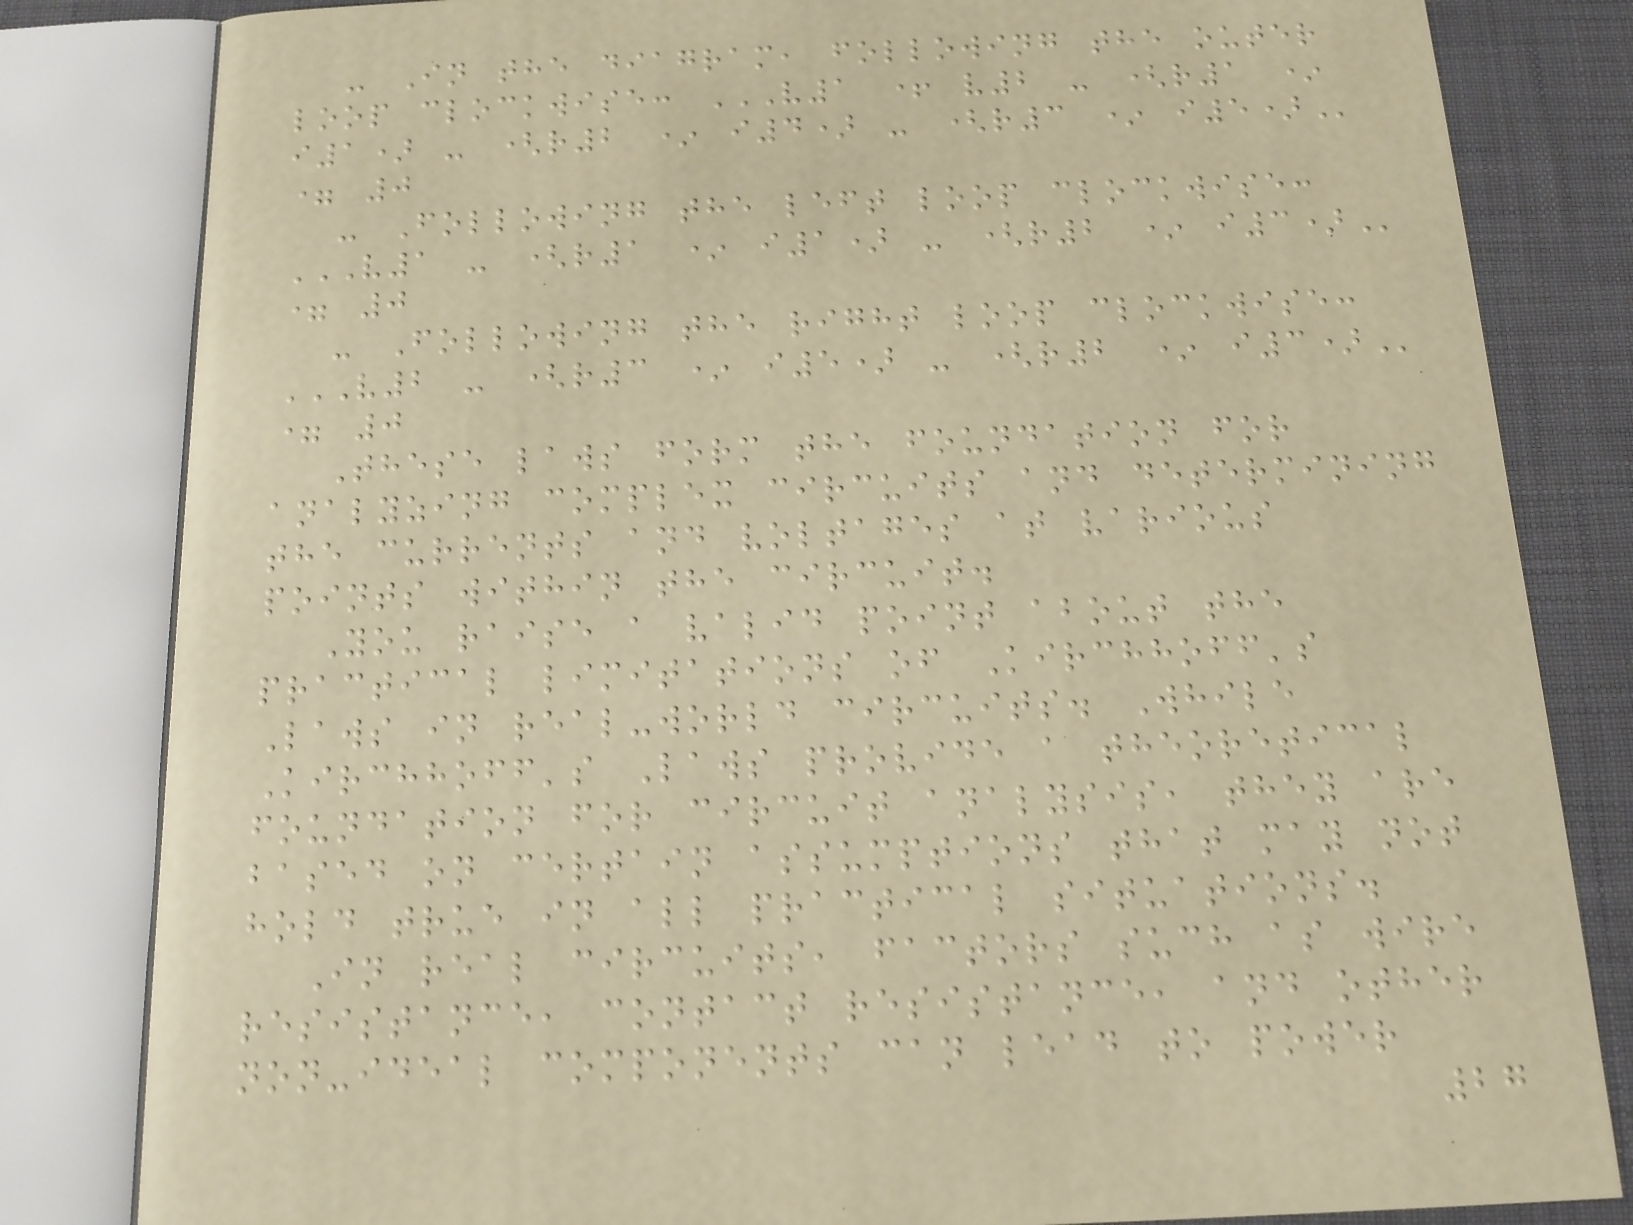- In the diagram, following the outer
loop clockwise: V1 + V2 - (R1 *
I1) - (R2 * I4) - (R3 * I5)
= 0
- Following the left loop clockwise:
V1 - (R1 * I1) - (R2 * I3)
= 0
- Following the right loop clockwise:
V2 - (R3 * I5) - (R2 * I3)
= 0
These laws form the foundation for
analyzing complex circuits and determining
the currents and voltages at various
points within the circuit.
You raise a valid point about the
practical limitations of Kirchhoff's
Laws in real-world circuits. While
Kirchhoff's Laws provide a theoretical
foundation for circuit analysis, they are
based on certain assumptions that may not
hold true in all practical situations.
In real circuits, factors such as wire
resistance, contact resistance, and other
non-ideal components can lead to power
27
